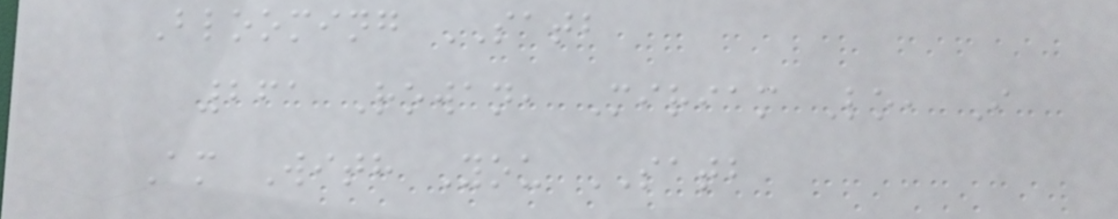Blooming SATB
261 Rowan, Miriam Lo, I
Am With You SATB
